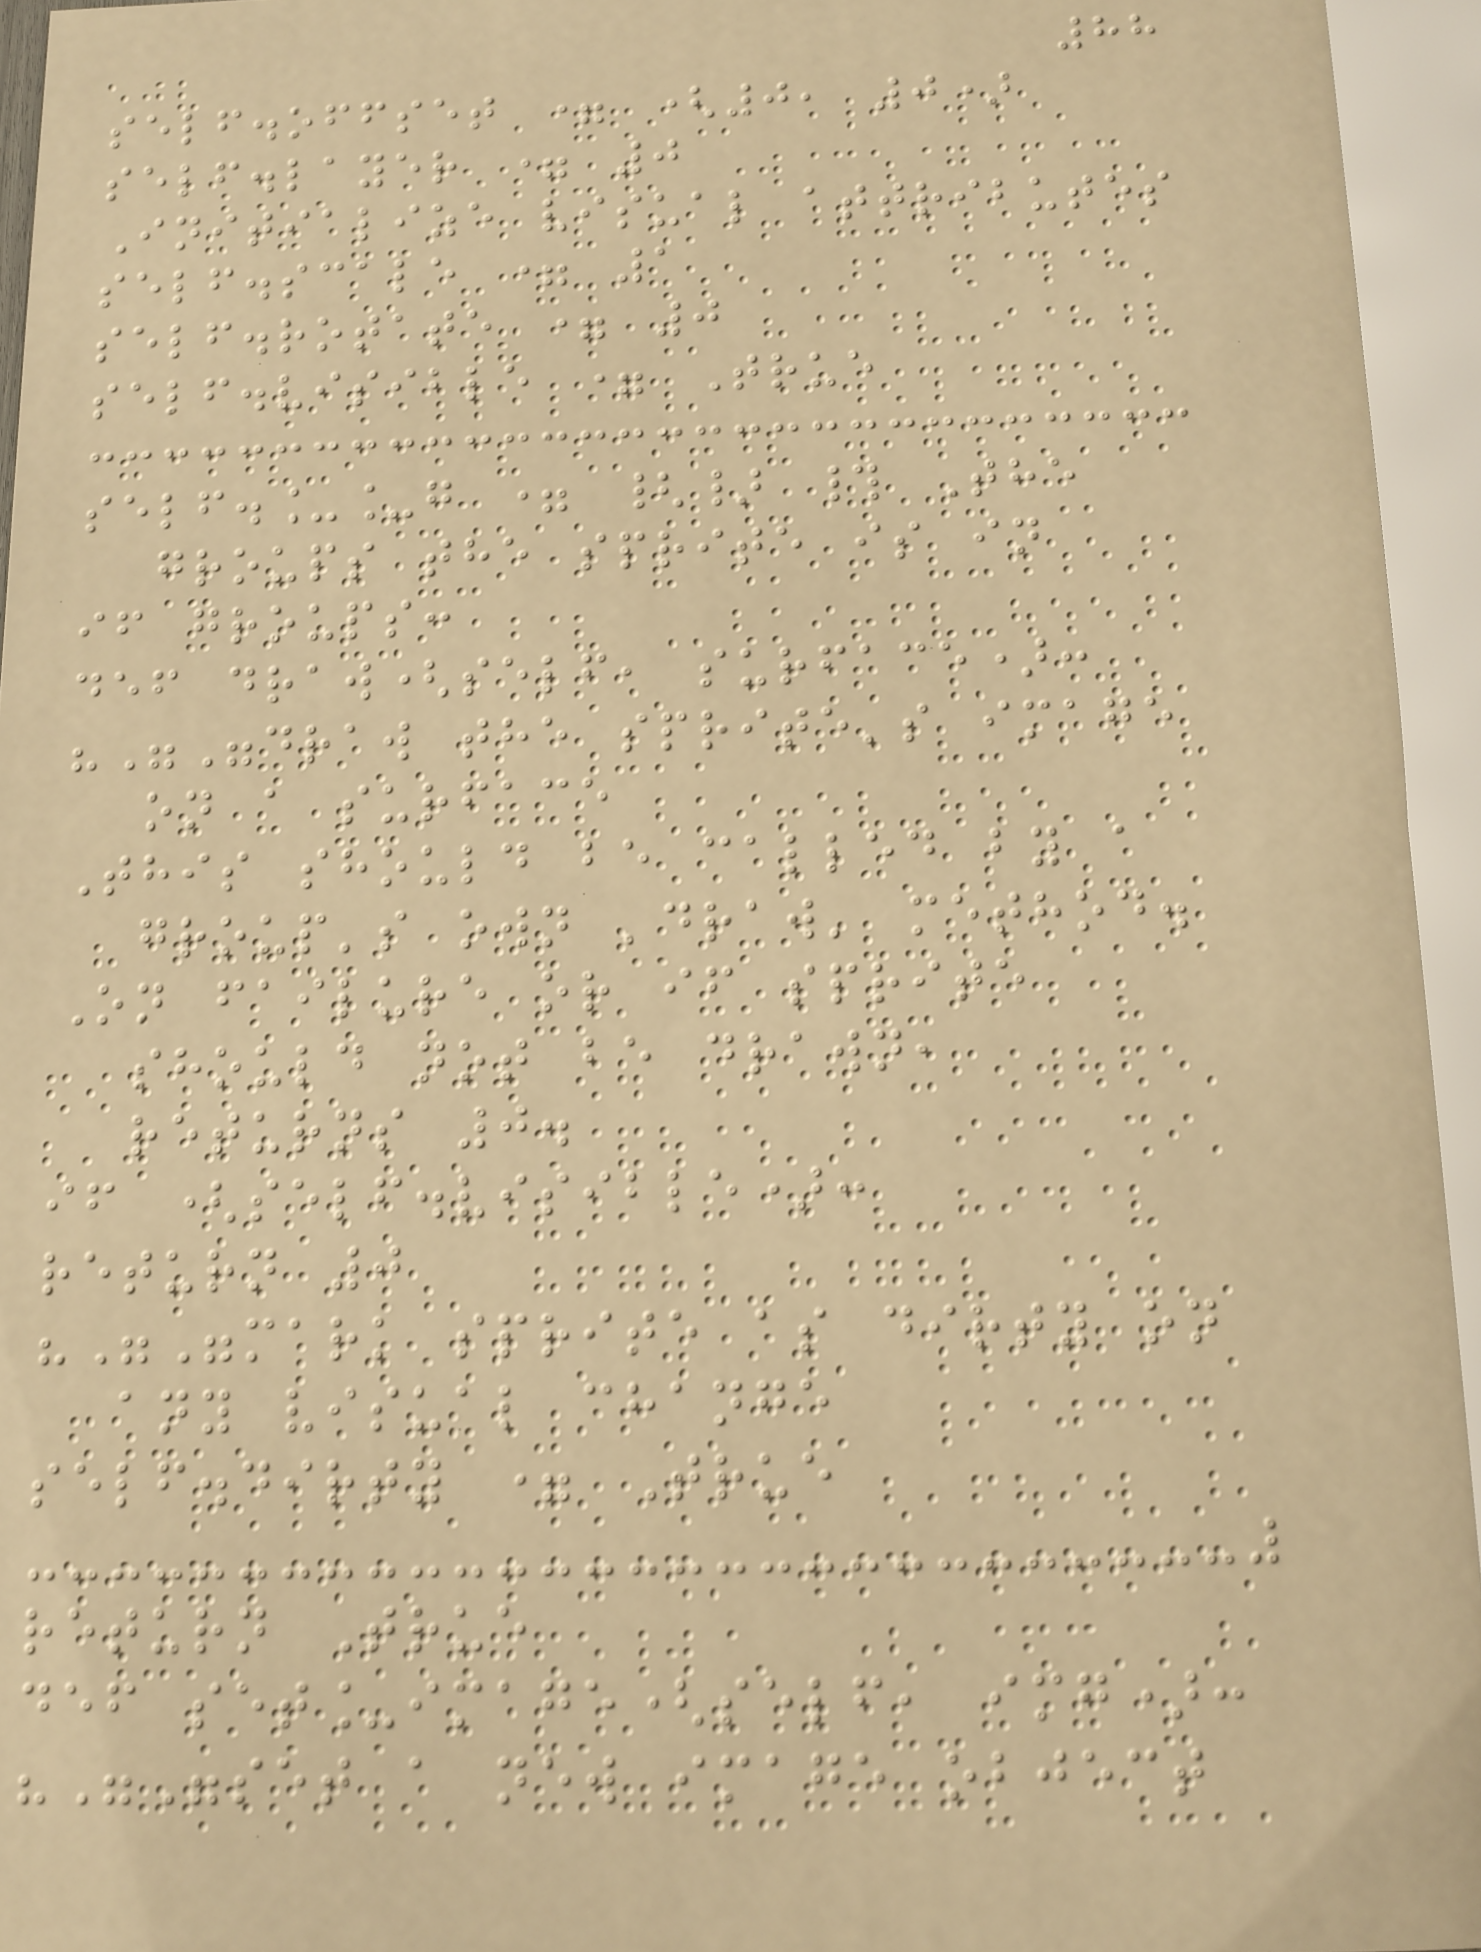88
self.offset = (0, 0)
self.layer = 0
Initialize visual attributes
self.scale = 1
self.rotate = 0
self.visible = True
self.__g = {} # The
groups the sprite is in
if groups:
def draw(self, surface):
"""draw the sprite's image
on a surface
This should be called by a
group's own 'draw' method.
On failure or if sprite
should not be drawn,
returns 0.
if (self.visible):
return 0
"""mark sprite as dirty on
any visual change
self.dirty = True
return True
def set_image(self, img):
"""set a new image object
